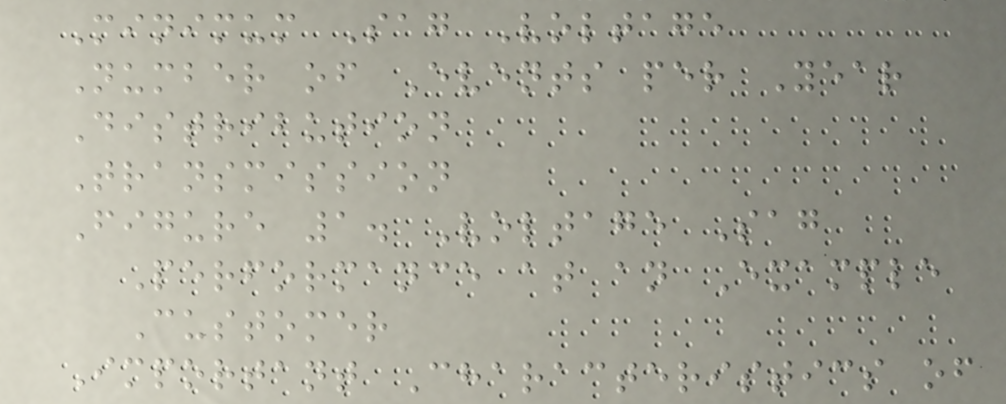Minimum Sag Voltage
Number of Events per Year
Distribution
Transmission
Figure 1. Voltage Sag
Performance at an Example
Customer
Important Characteristics of
